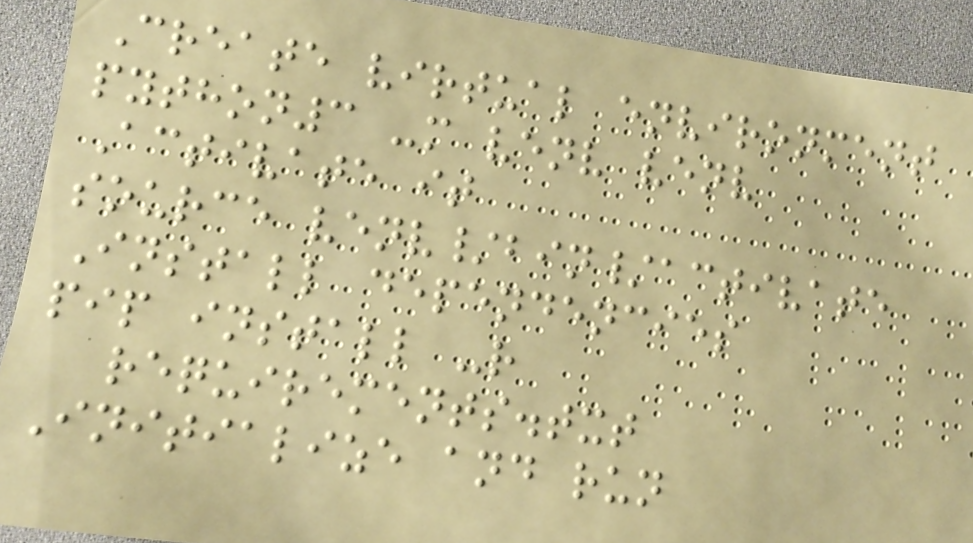Create virtual environment
python3 -m venv venv
Activate it
source venv/bin/activate
Install dependencies
pip install -r
requirements.txt
Initialize and run
